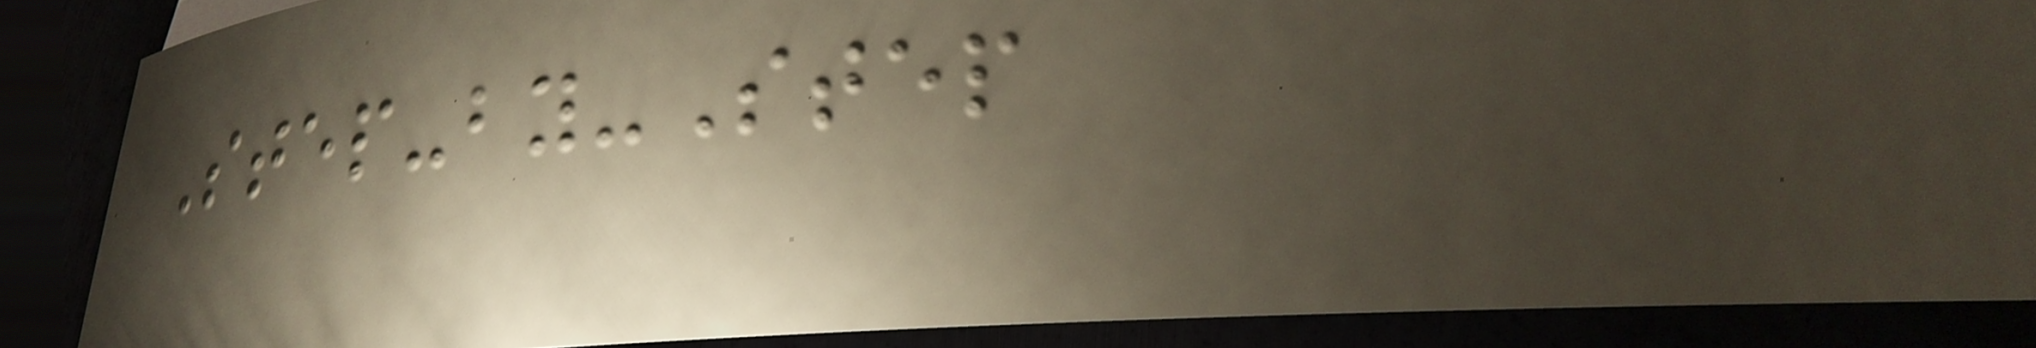Step-by-Step
